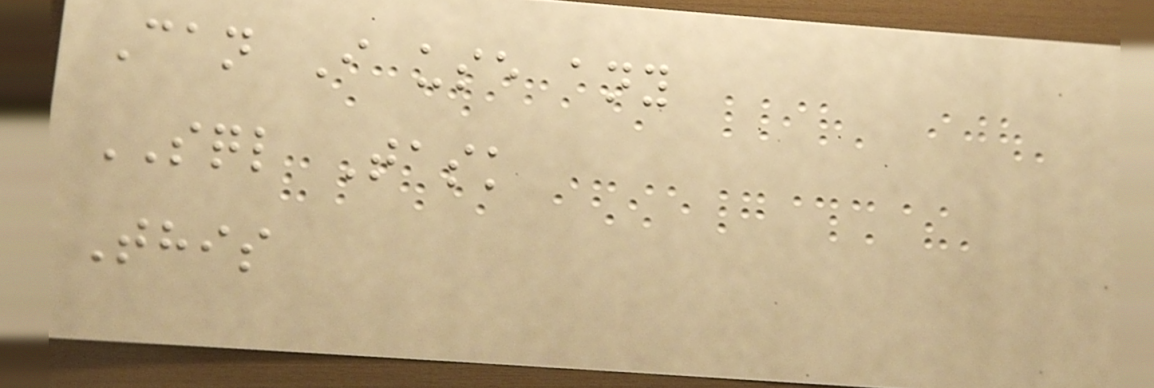Can I use any
SQL Task
This
